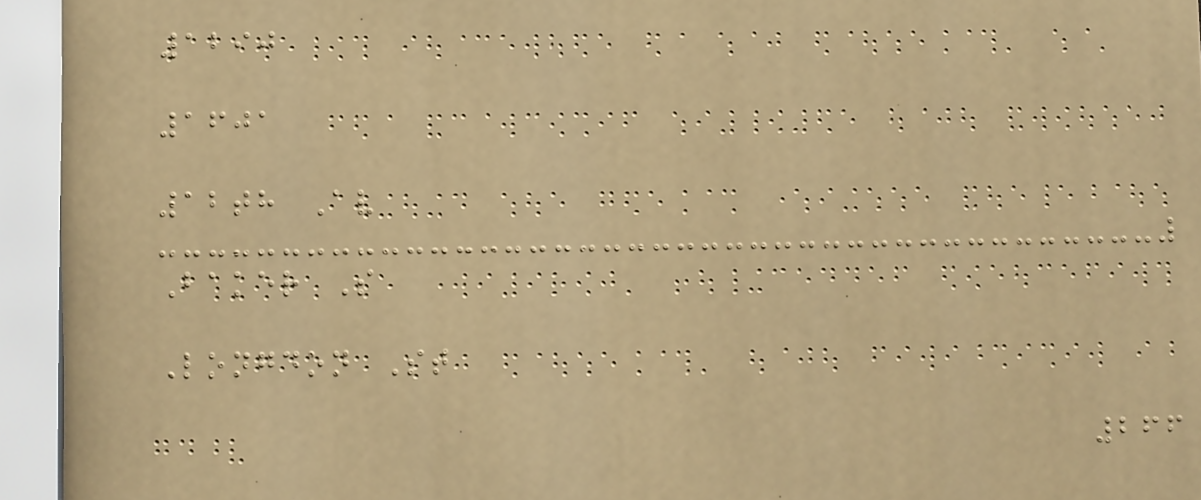1290
1601
12th Av
Baker S
Longdon St
266
